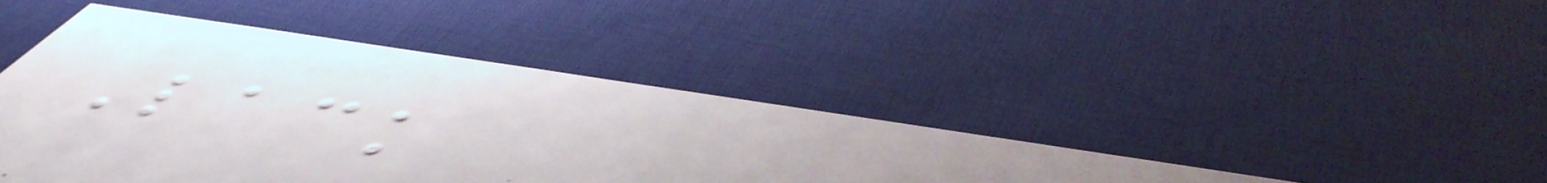Lack
